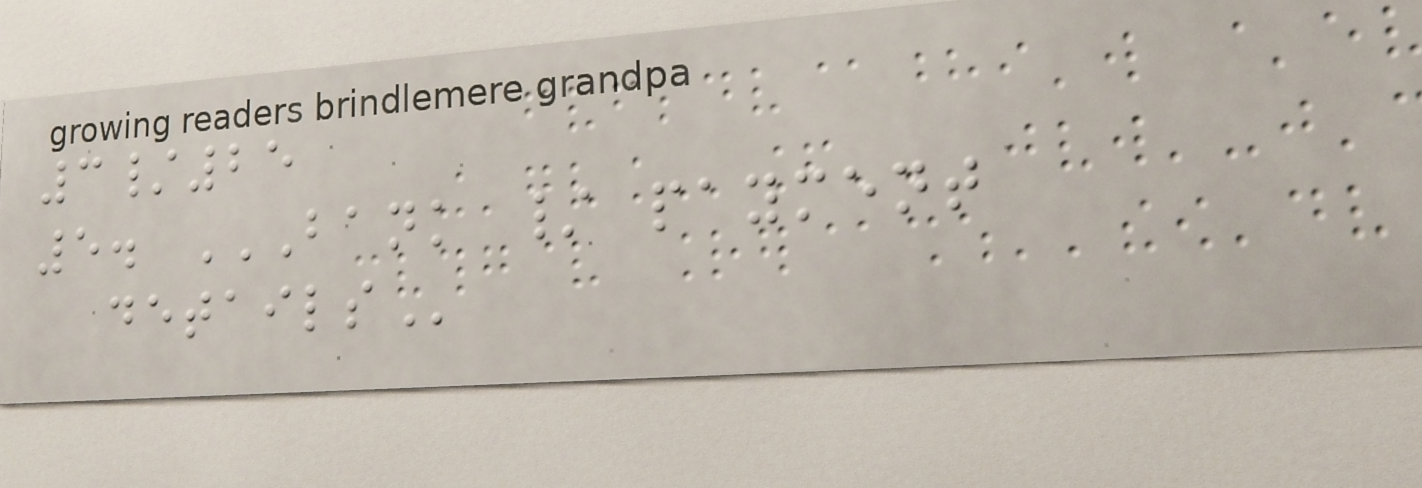3/25
5. BANK / PAYMENT
DETAILS
